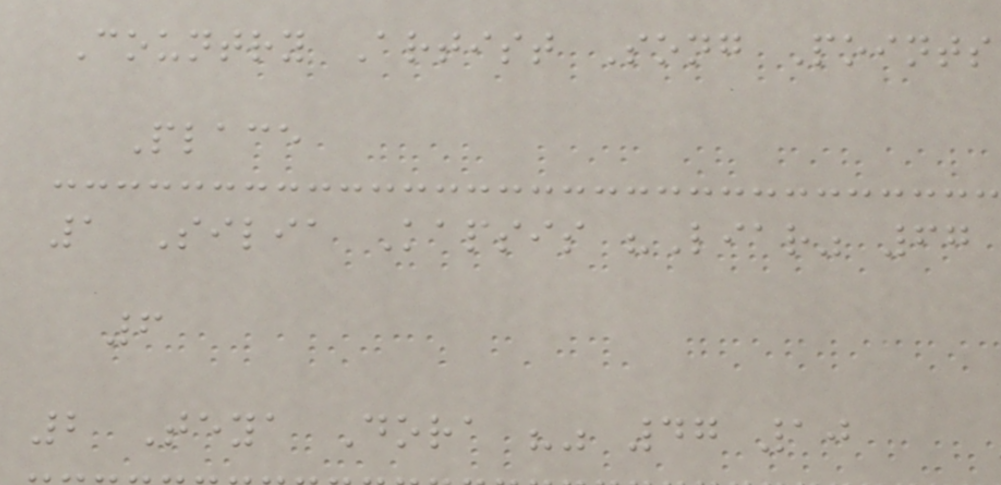Country Artist Song Points
Place
1 Silia Kapsis "Liar" 67
6
2 Teya Dora "" 47 10
